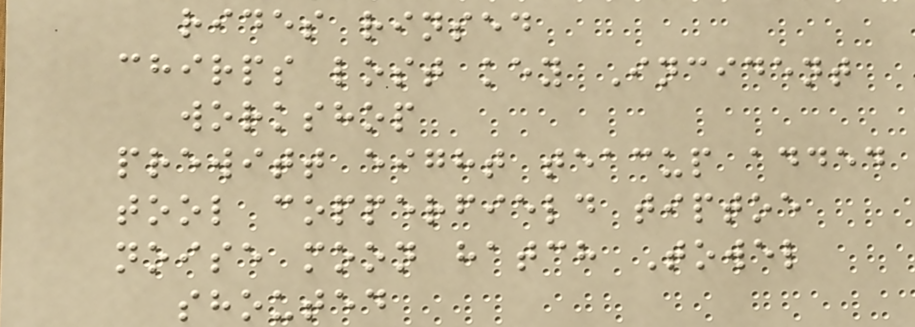rides rinsed
chirps lost key Incident
workshop
prewitt eight teacup added
tool copperfield tiptoe
noise moon hatch Towel
shouted
